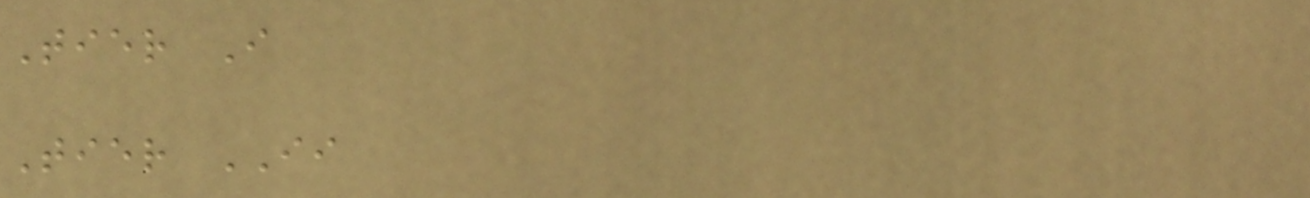Tier I
Tier II
